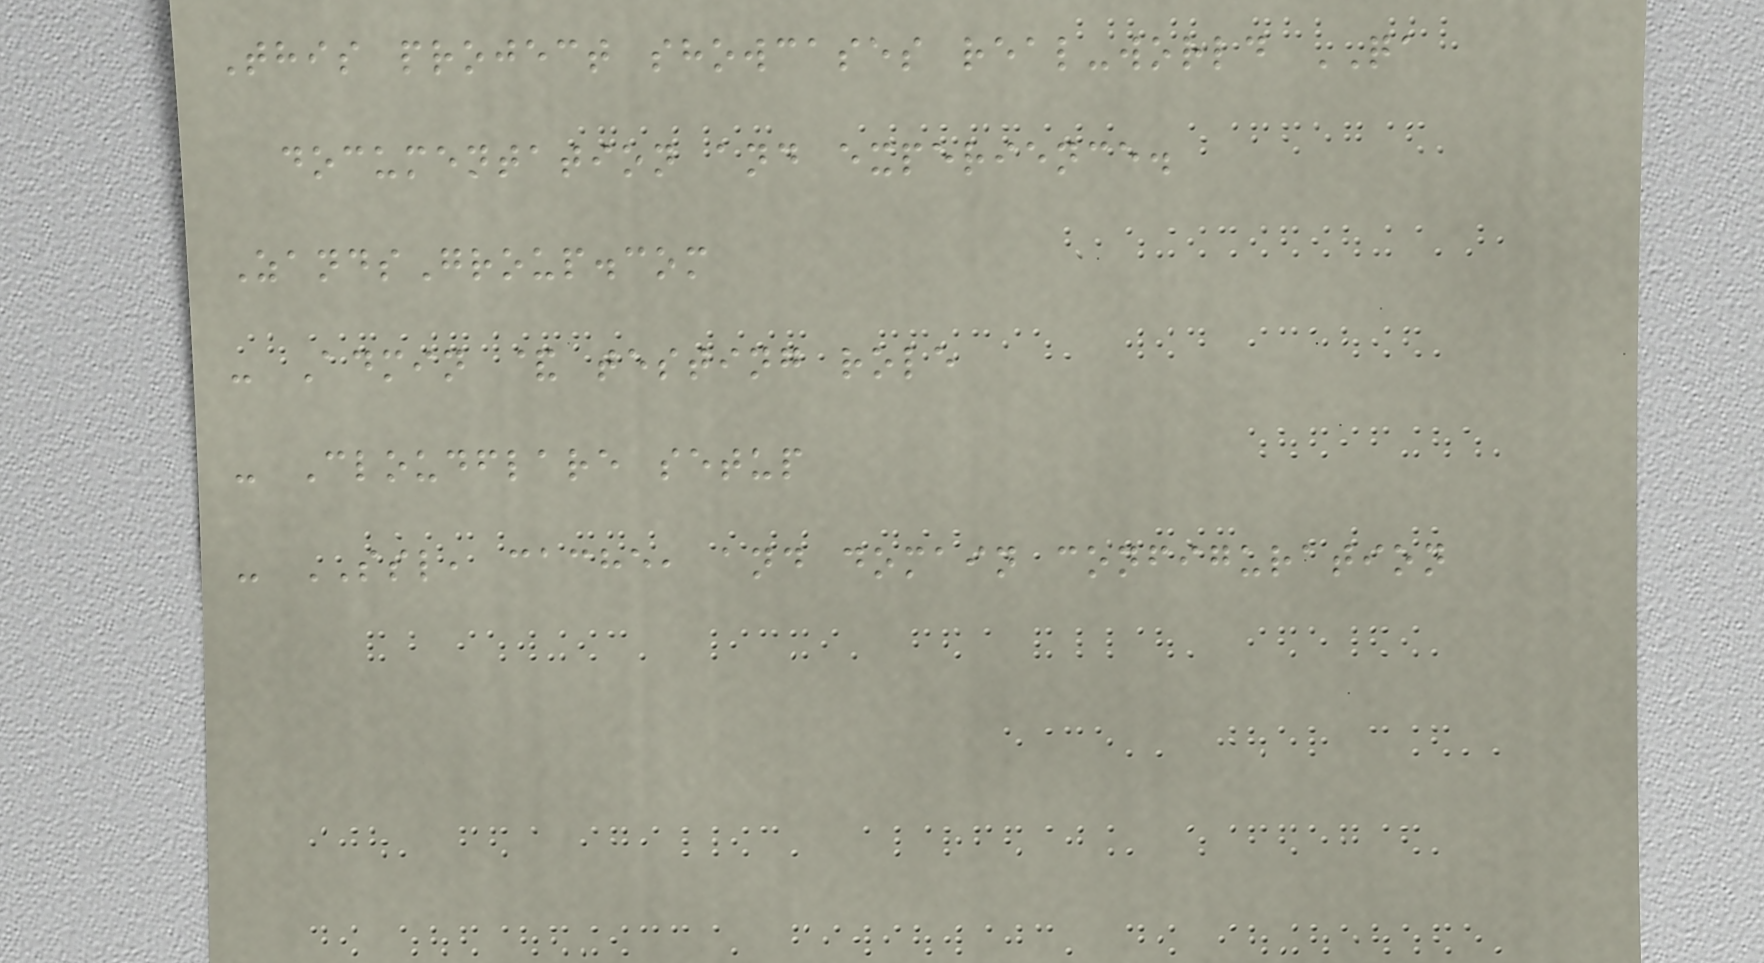This project showcases real-world QA
documentation and experience.
ZandsGroup.com
- Admin & testing role
- Cloudflare setup
- SSL, cache, and domain configuration
